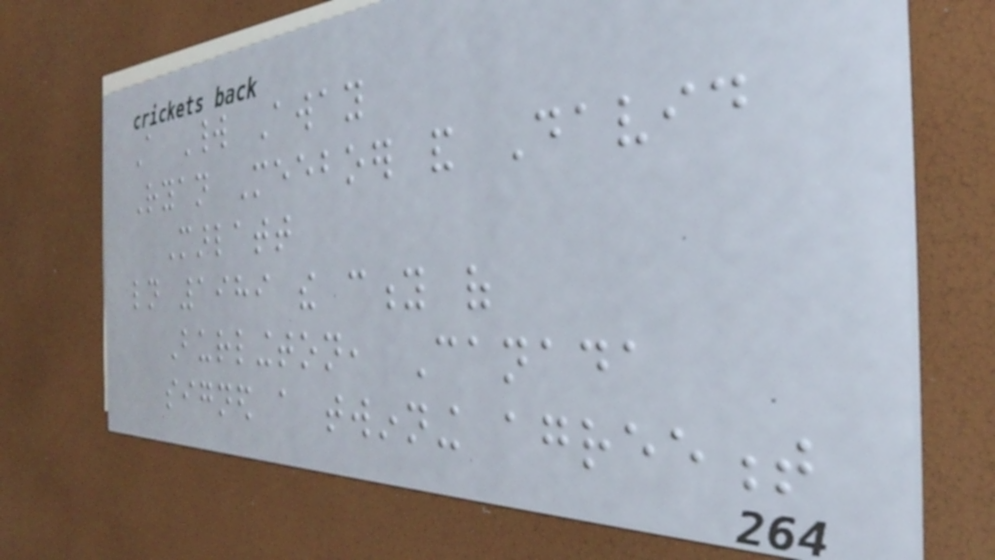A World Away
Ryan Meeboer and David
Marlatt
ln 1989 the city of
Burlington, Canada
signed a twinning agreement
